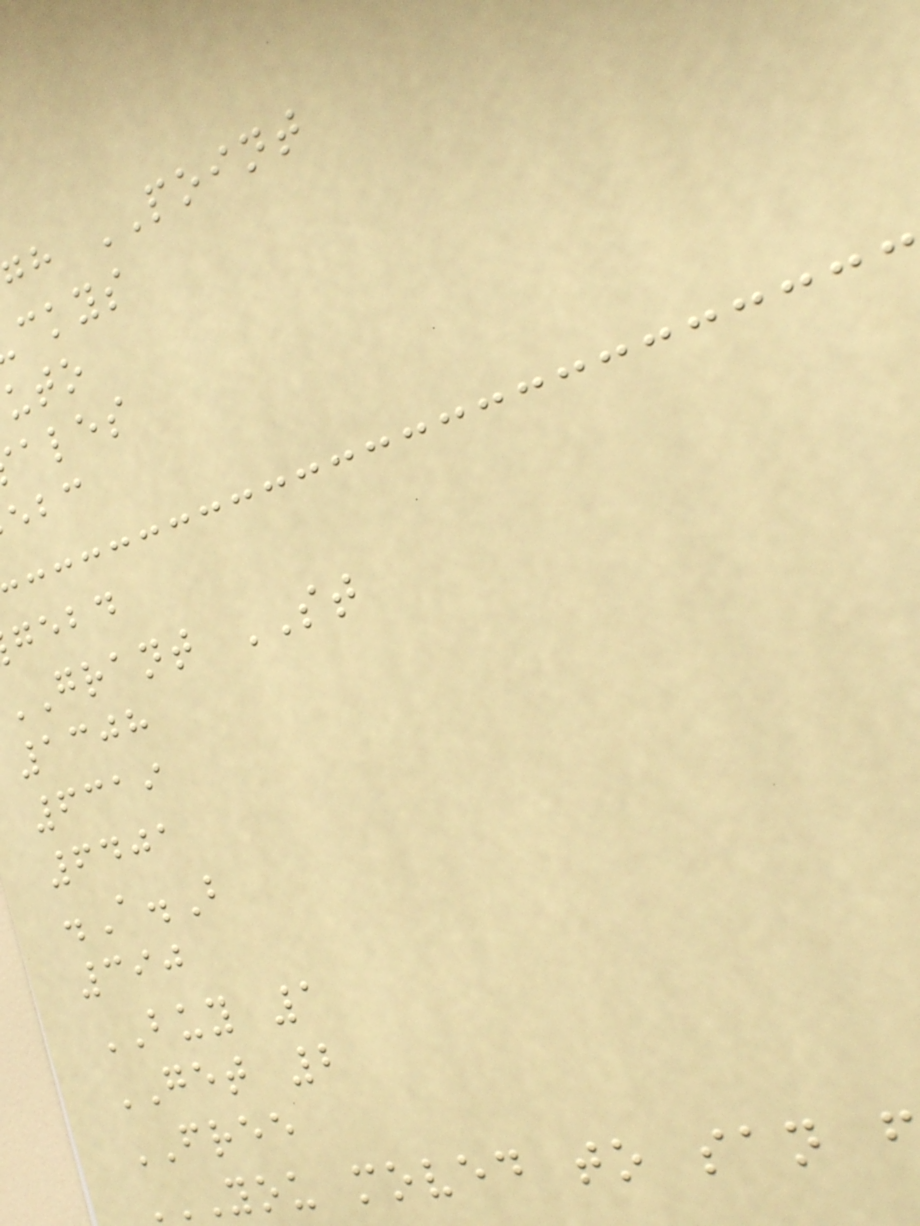gh POINT
ckys
ales
gebd
grant ST
1308
6319
6401
.A.B
390
BUY 1
GET 2
FREE
